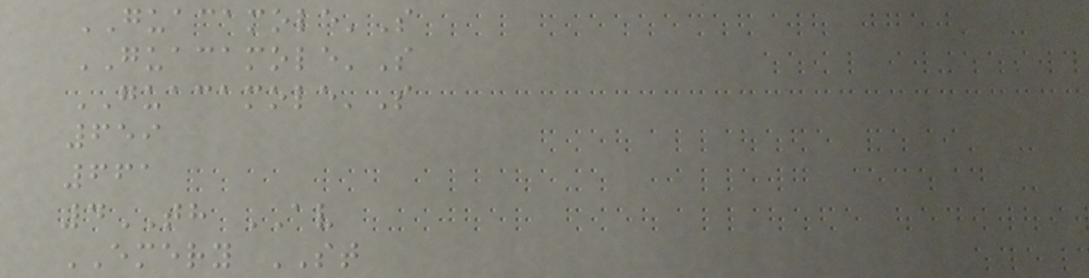GUACAMOLE'S
GUACAMOLE'S
GUACAMOLE'S
659
661
4TH AV
EMERY ST
